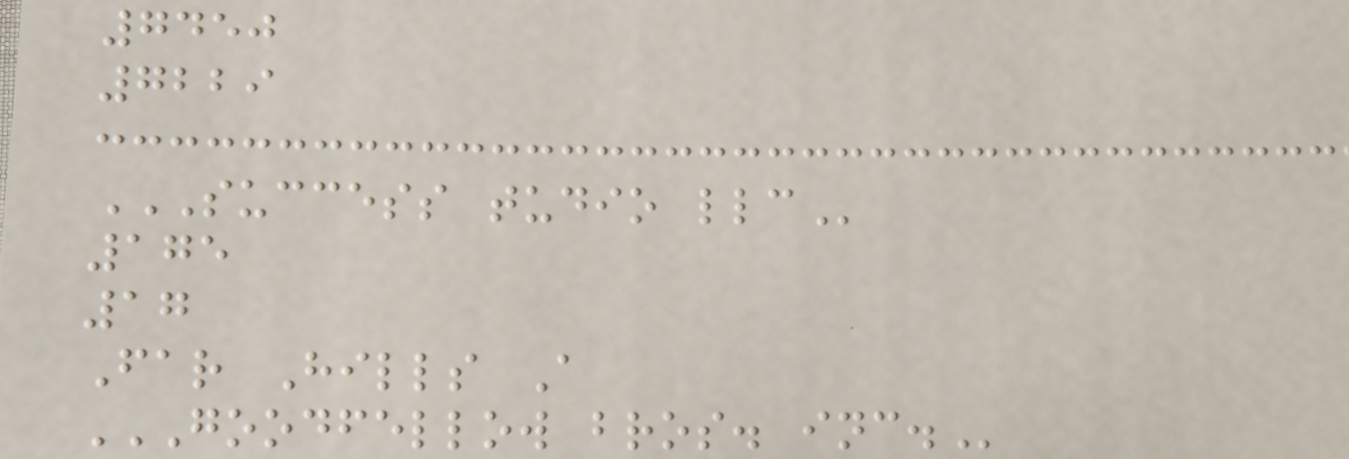7450
7229
SUCCESS TUDIO LLC
175
17
Far Hills A
GOODFELLOW BROS. INC.
